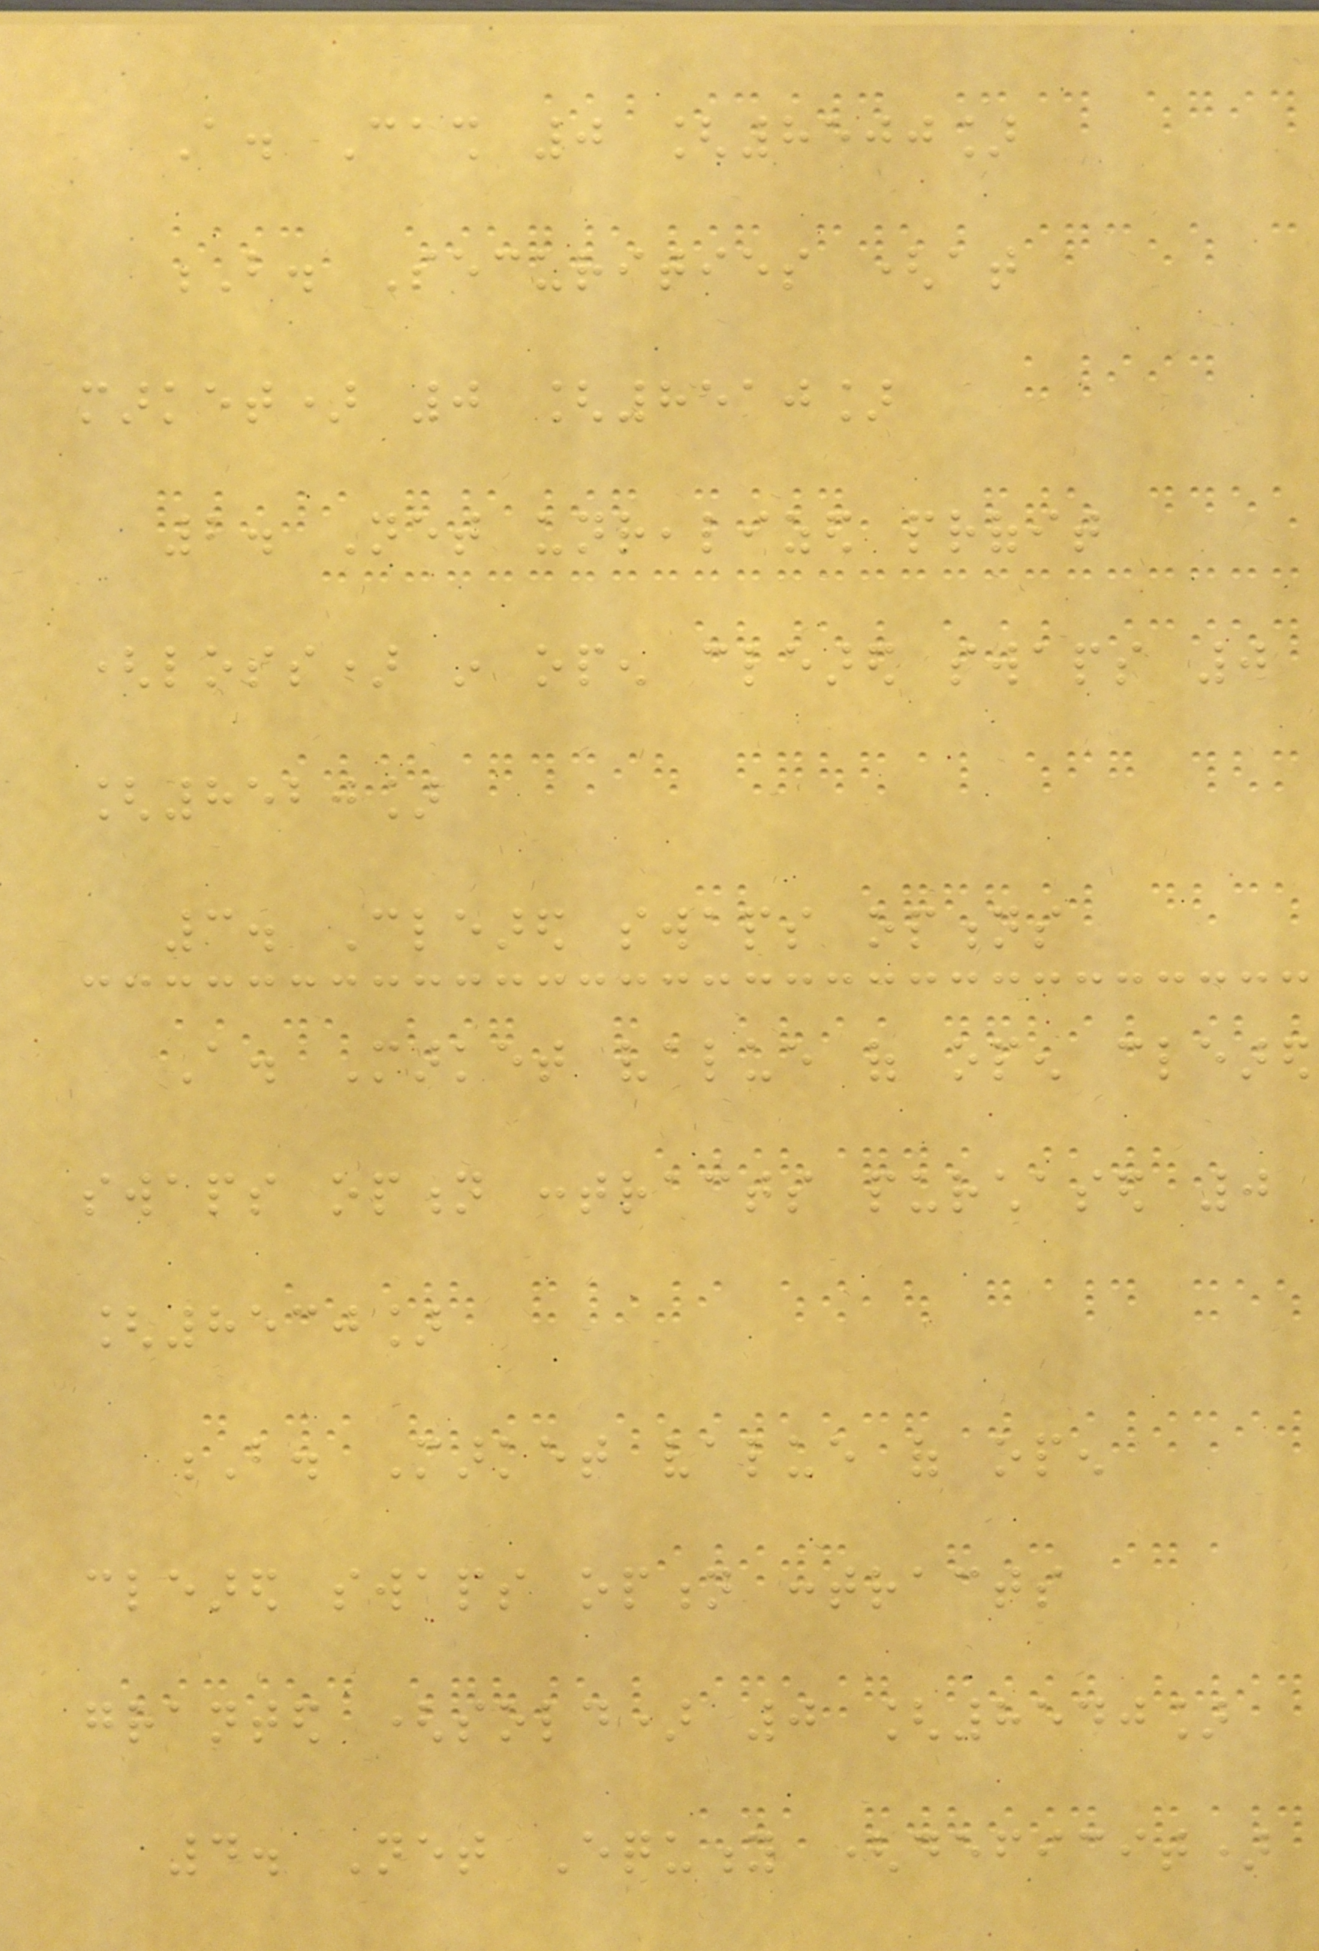A. Cash 0 [8500]
B. Securities (at
market) 0 [8510]
2. Net unrealized profit
(loss) in open cleared swaps 0
[8520]
3. Cleared swaps options
A. Market value of open cleared
swaps option contracts purchased 0
[8530]
B. Market value of open
cleared swaps option contracts
granted (sold) 0 [8540]
4. Net Equity (deficit)
